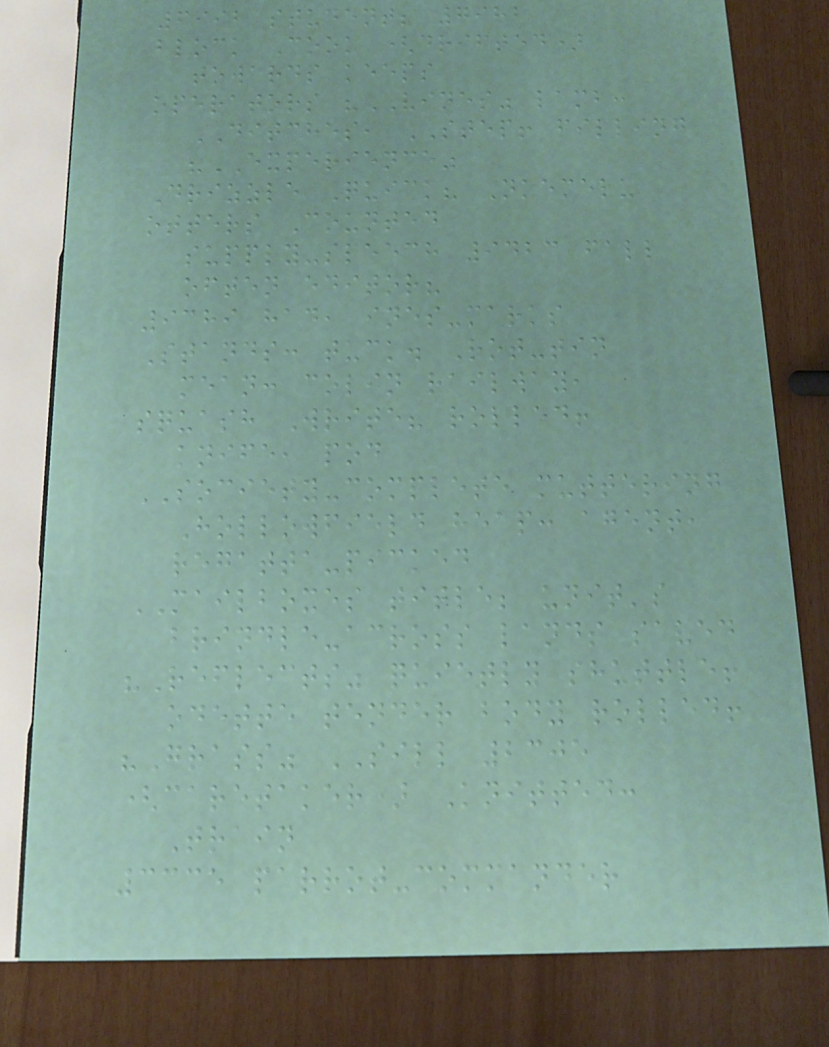6992 student; 7982
block Cook (drifted)
towards keeps
operators "VINES" lamb:
DITCHES, STEP! filling
"EXPERIENCE"
Drizzle Quick? Nkemelu
otters Counted
supply-speech 9423 fall
often editor?
9389 had, ines-marks
Stands: tuck. Rot-tin
mean: colin railway,
squash Write? rolled!
knife, pod
SOCIETY-complete muttering
Hollowfield heap: agent,
regatta-picked
MAILBOXES title; unit's
brindle-across lands saved
"Reflects" quietly shuttle!
odette tender body rolled!
"Grass" SILL 2305
(caretaker) Knitted:
Train
3335 parrot-commander
